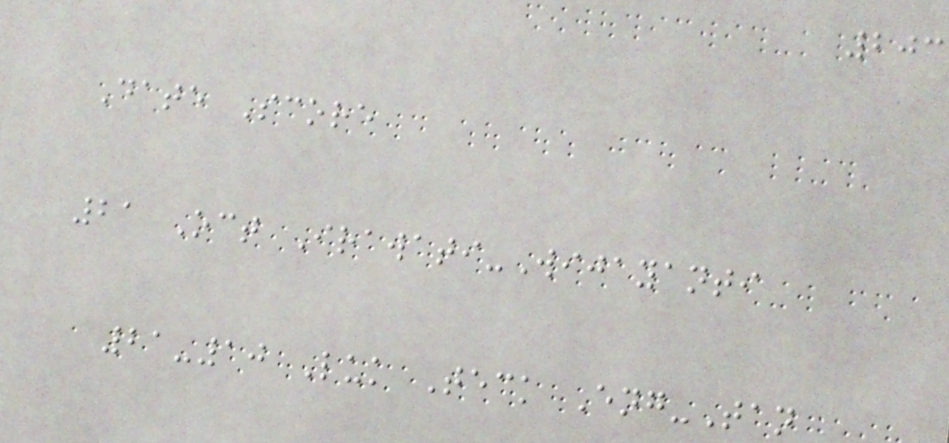203
Date Score
21 Oct Irawati-Wijayanti
21-10 Luk Teck Eng-Tan
